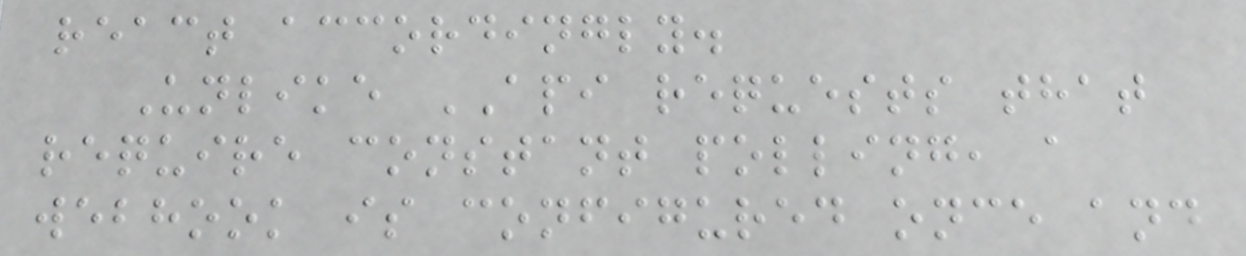react accordingly.
Unlike API requests that
require constant polling, a
webhook is configured once and
